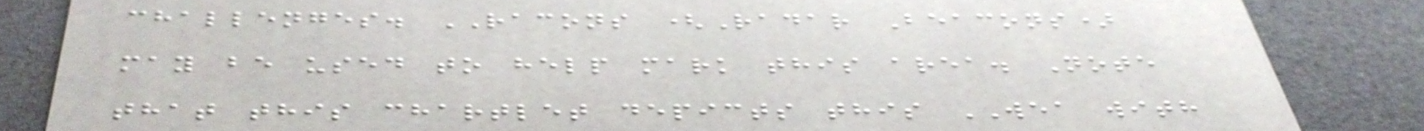challenges. RACONS (Radar Beacons)
may be used to help mark this area. Note
that this chartlet depicts this WEA with
